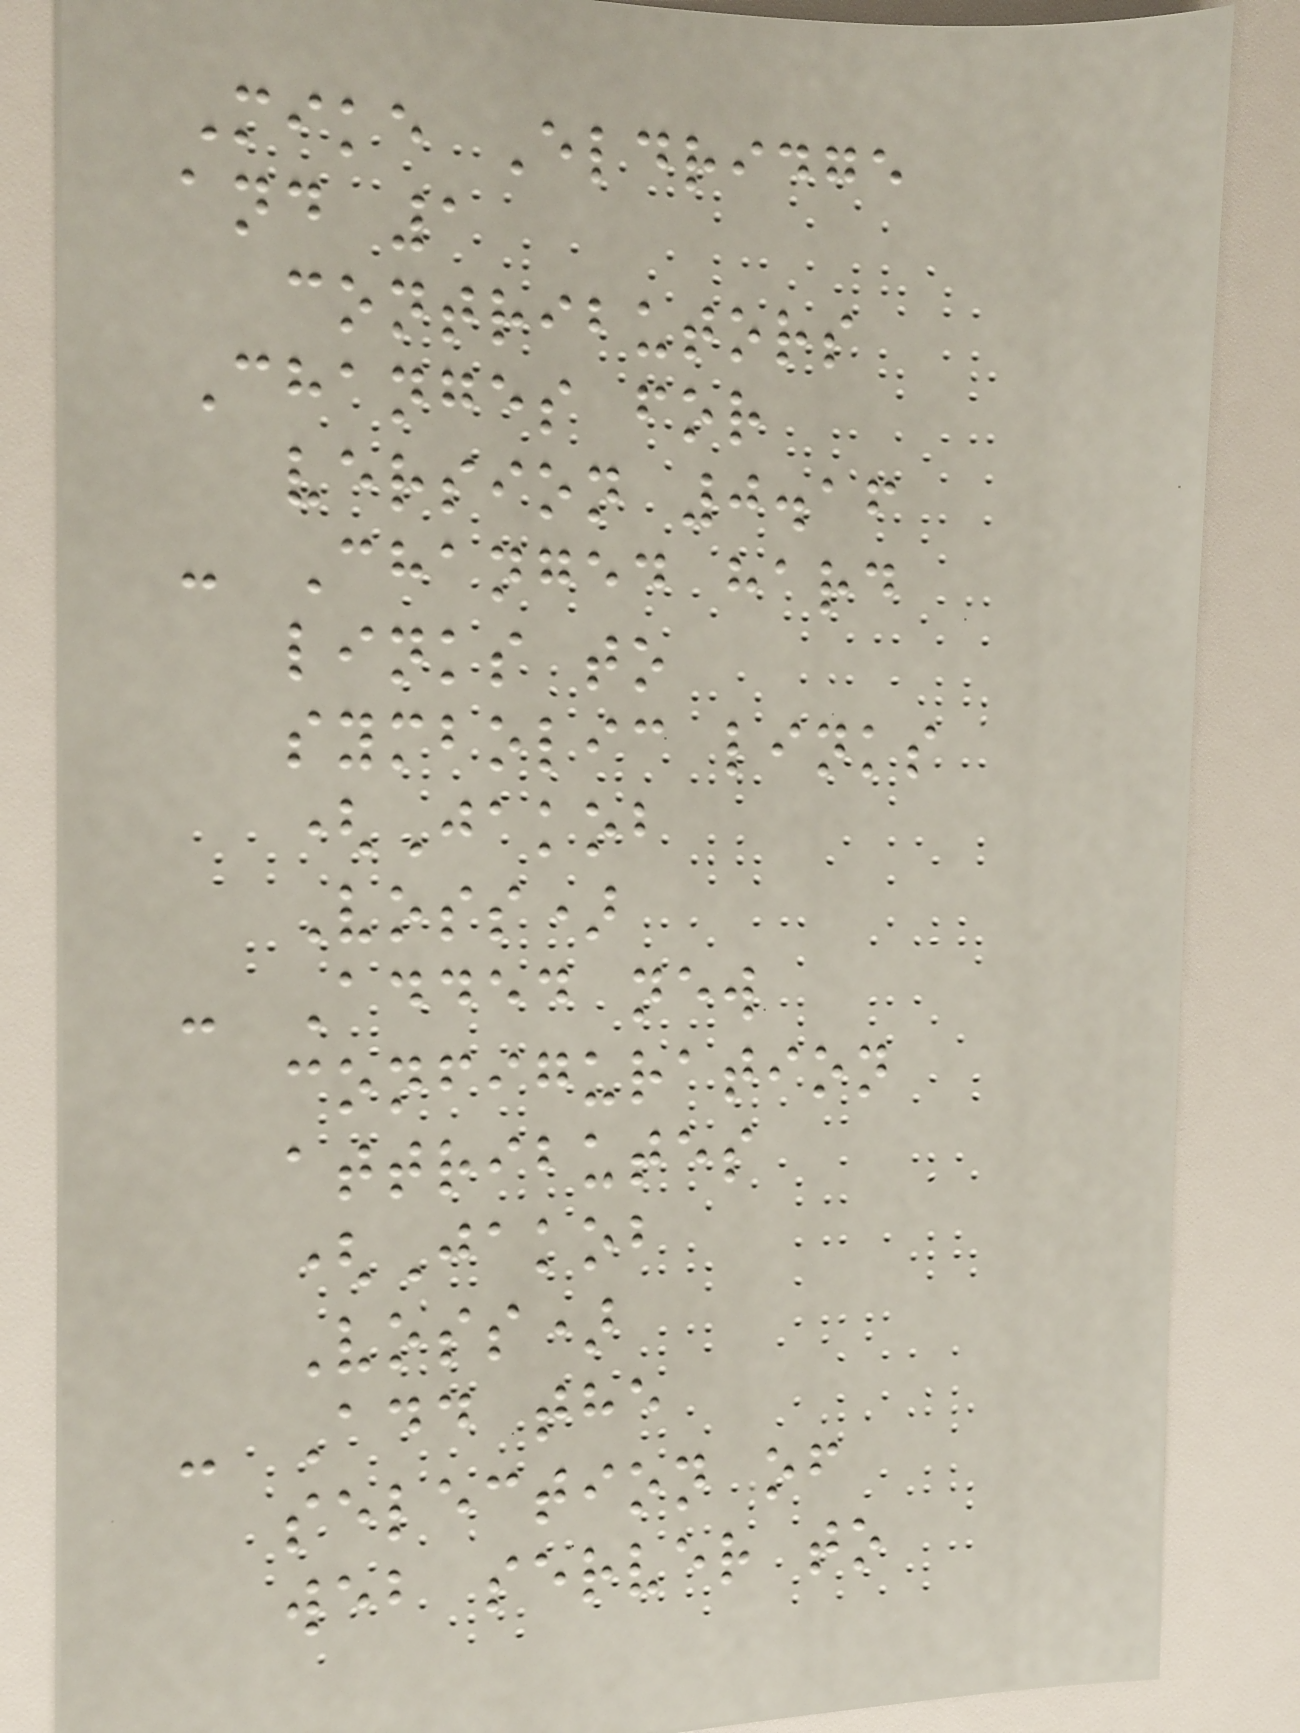Mike Eldridge
and 1
contributors
Changes for
version 0.16
- Changed hard
links to
symbolic links
(Jakob
Voss)
- Added new
configuration
attributes
(Jakob
Voss)
- Add the
selection of
web server to
